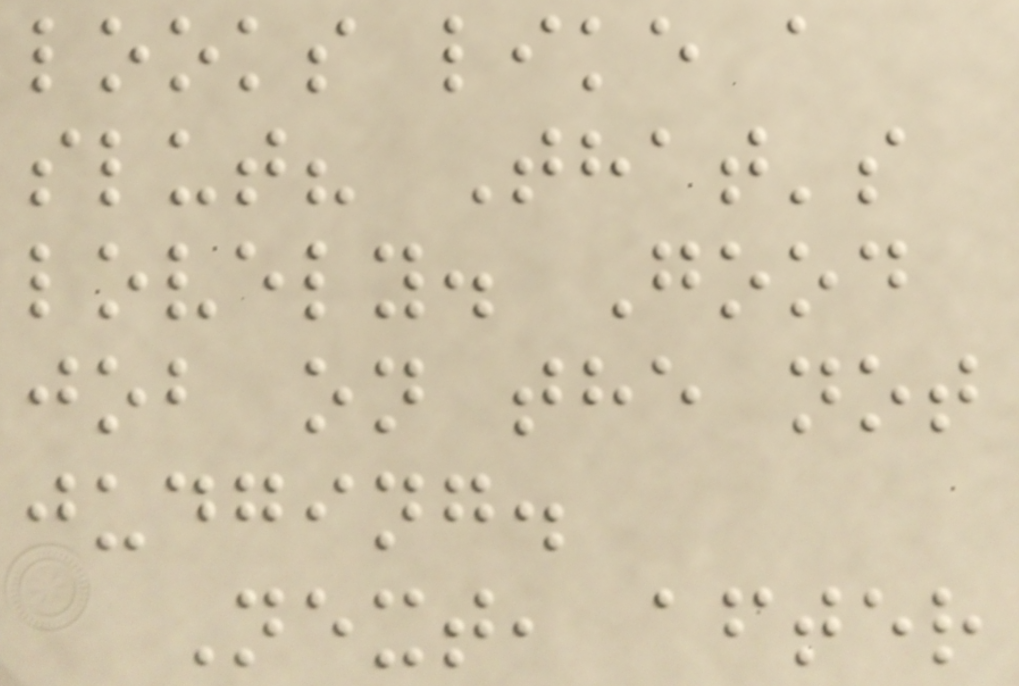looks like a
slut? That's
lovely. Good
job on the not
judging.
Next, after
